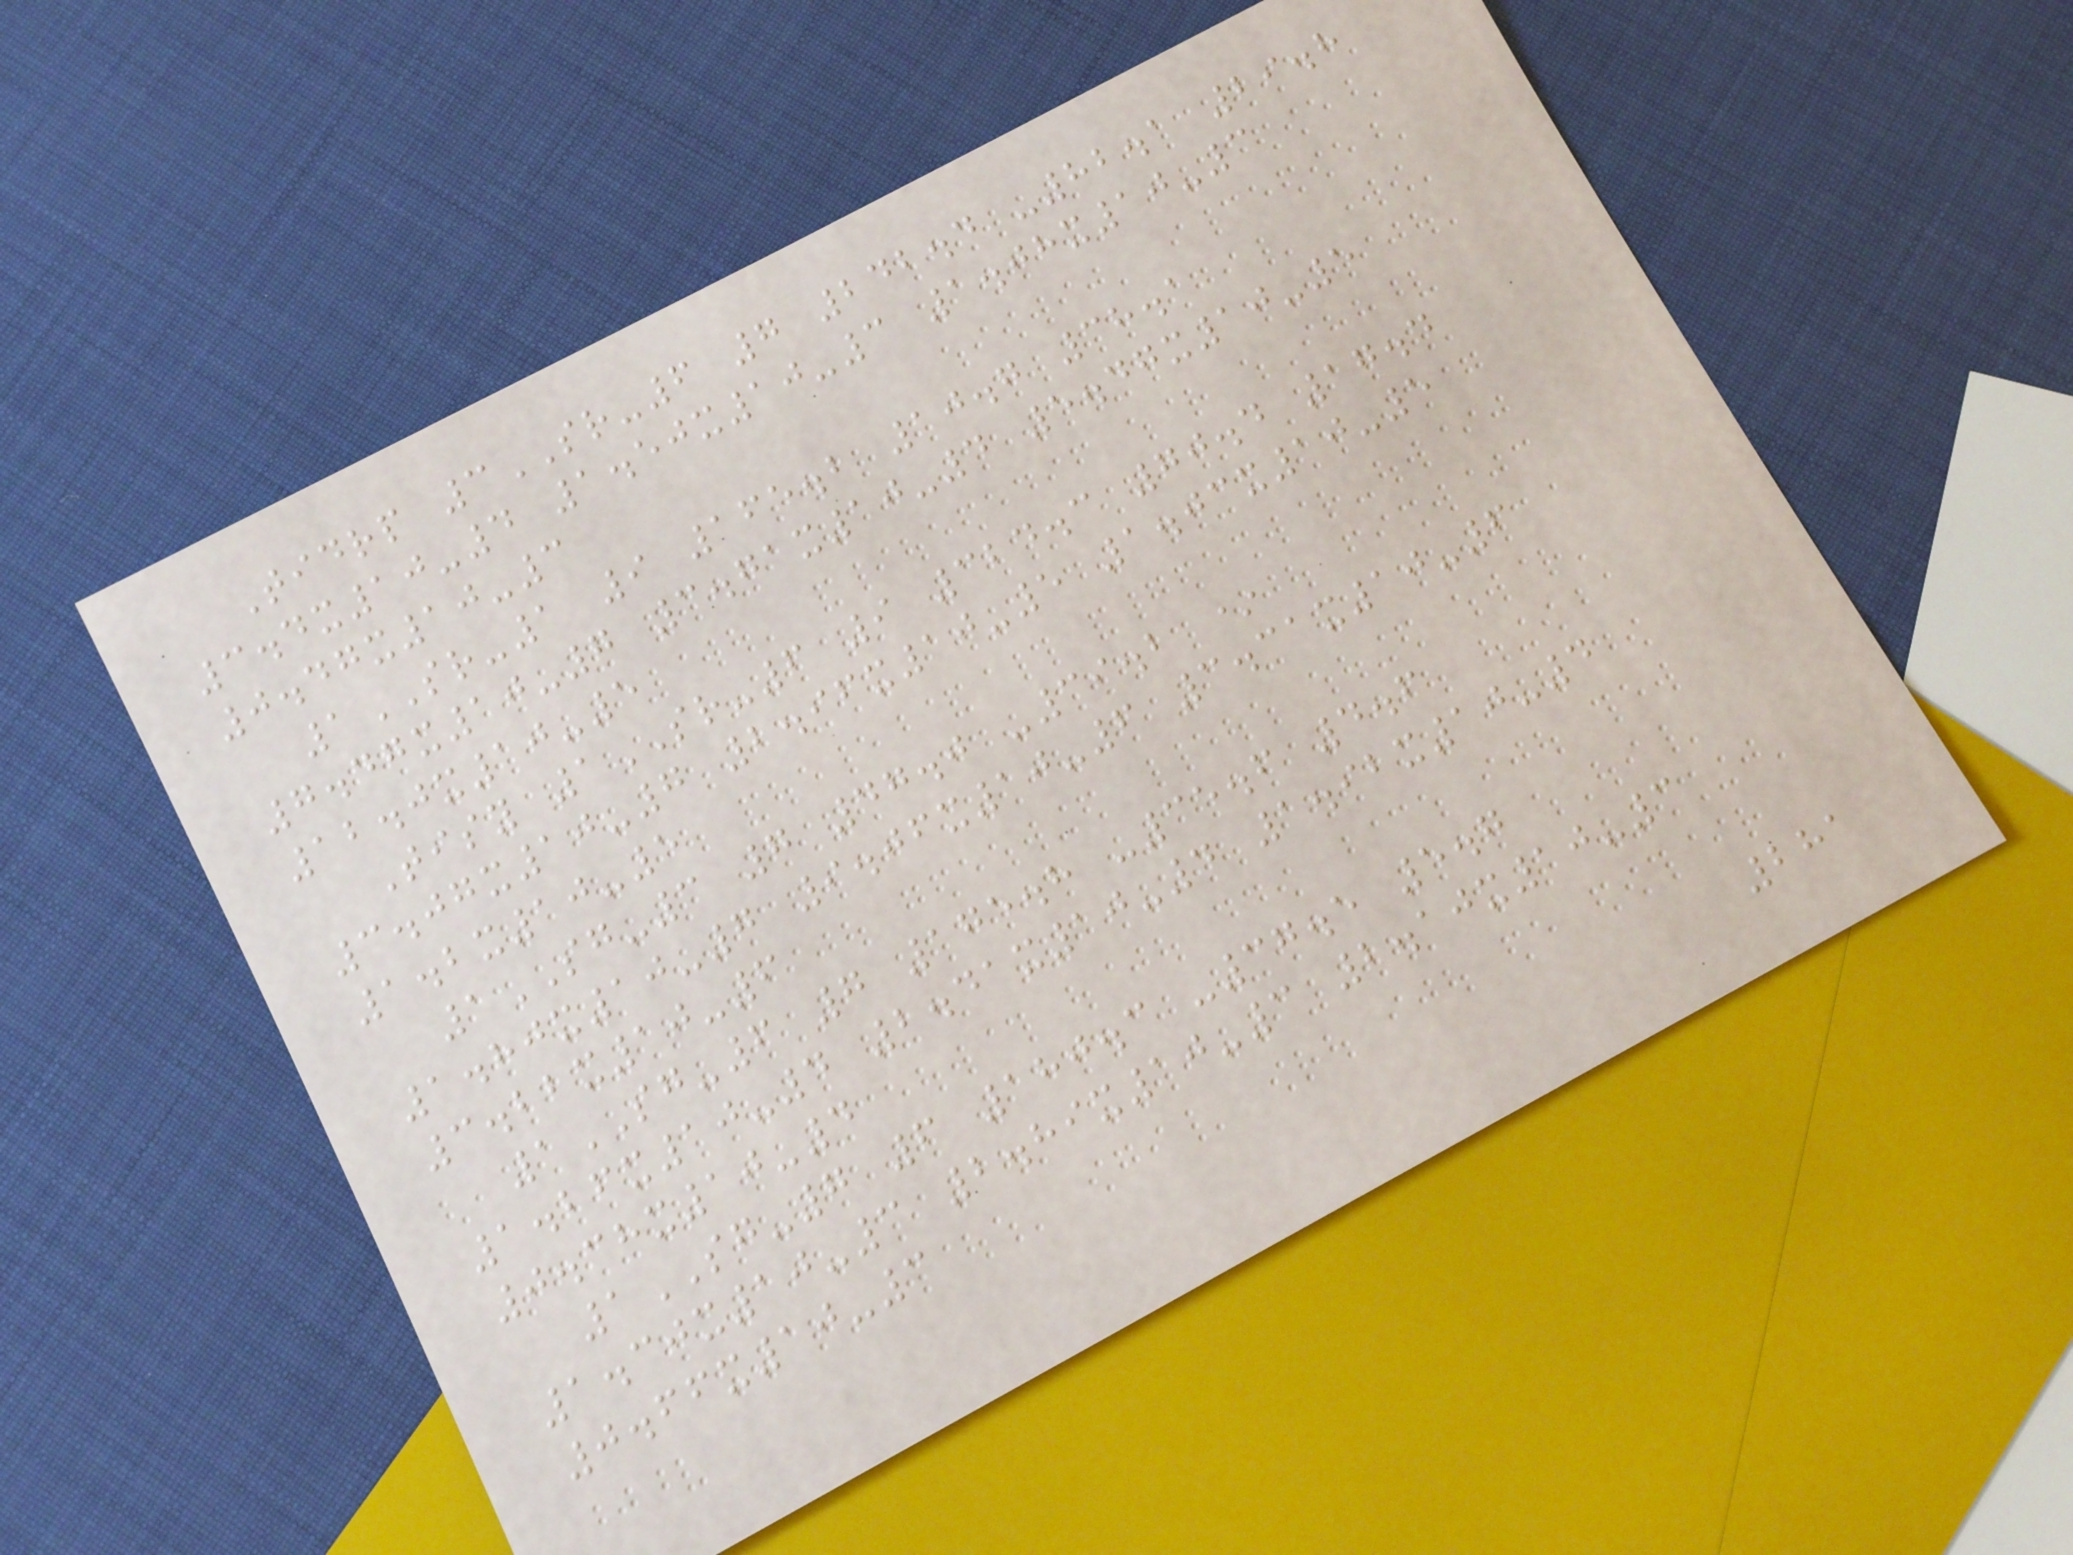Tidrp 3SR-6 7 242.4 -82.1 29.8
3.4x10-4 1.50x10-3 1.08x10-3
0.47x10-3
1SR-1 9 165.2 10.7 38.1
7.47x10-7 3.71x10-4 5.47x10-5
12.0x10-5
Tisy 1SR-6 9 324.3 70.4 17.4
3.07x10-7 2.96x10-5 1.03x10-5
1.2x10-5
1SG-3 7 47.0 -39.2 *
1.80x10-7 9.06x10-6 3.31x10-6
3.22x10-6
1SG-6 7 175.8 -35.6 4.6
1.26x10-4 2.41x10-4 1.92x10-4
0.38x10-4
1SG-7 6 180.3 -37.5 5.7
1.30x10-3 2.89x10-3 2.10x10-3
0.66x10-3
281
